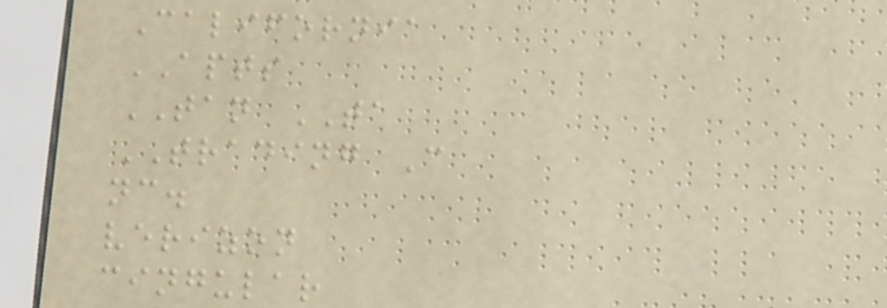California
APTS
TAN TA
TRADING C
nc.
verizon
cingular
